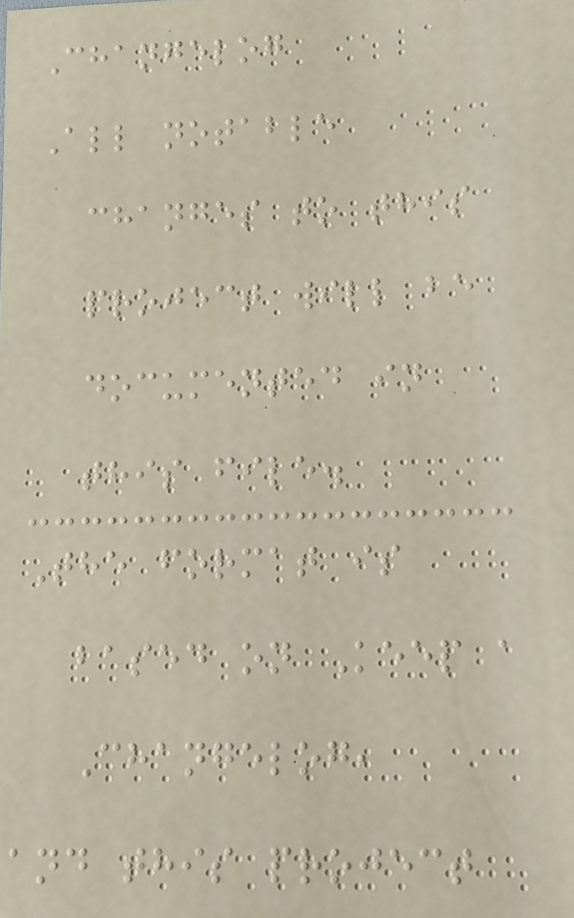Changelog
All notable
changes to this
project will be
documented in
this file.
The format is
based on Keep a
Changelog,
and this project
